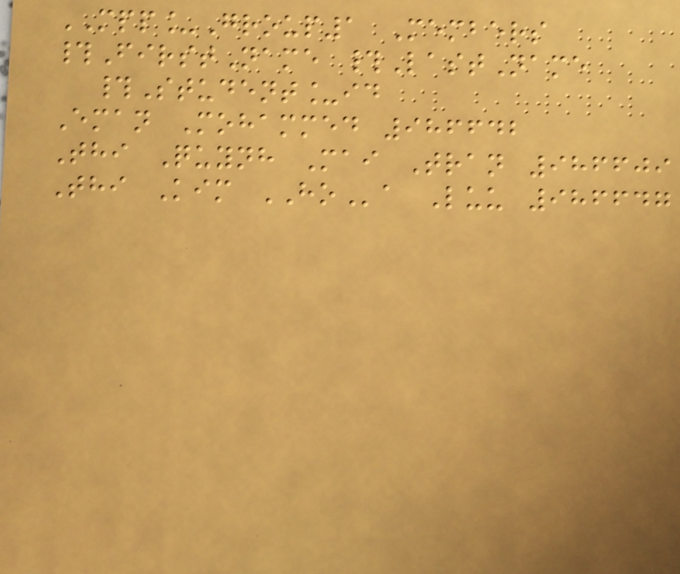MPP_Group1 Members
#FirstName #LastName
#Student_id
Eman Mohammed 986642
Thi Quynh Mai Tran 986609
Thi Kim HOa Luu 986647
